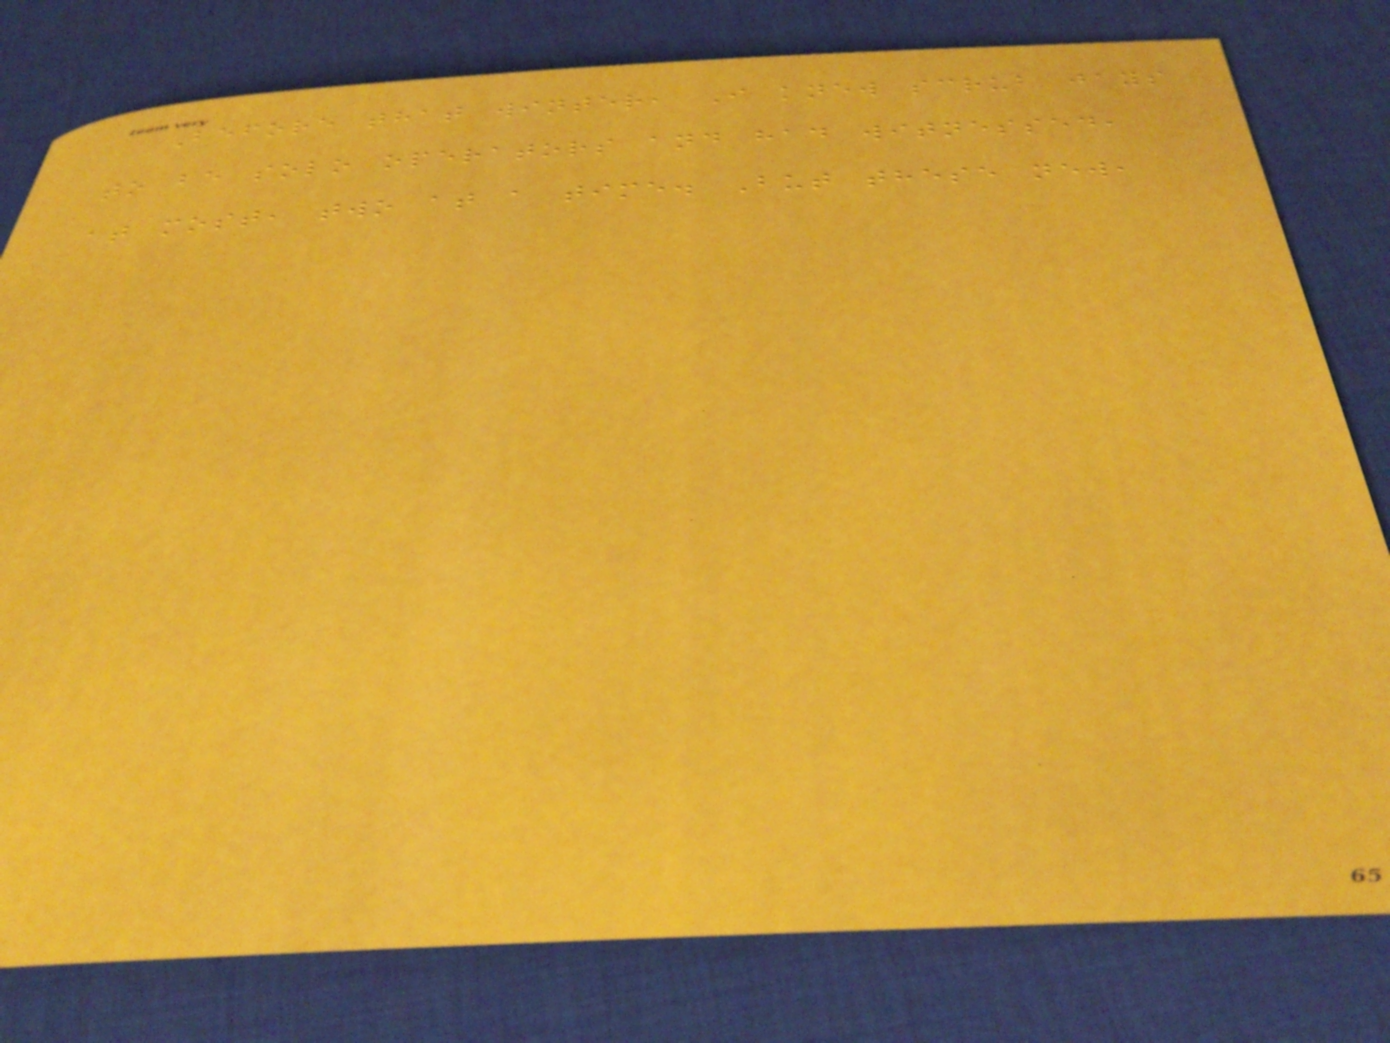Before that winter, I knew scrub jays
to be solo operators and had witnessed,
at most, two at a time. But these new,
